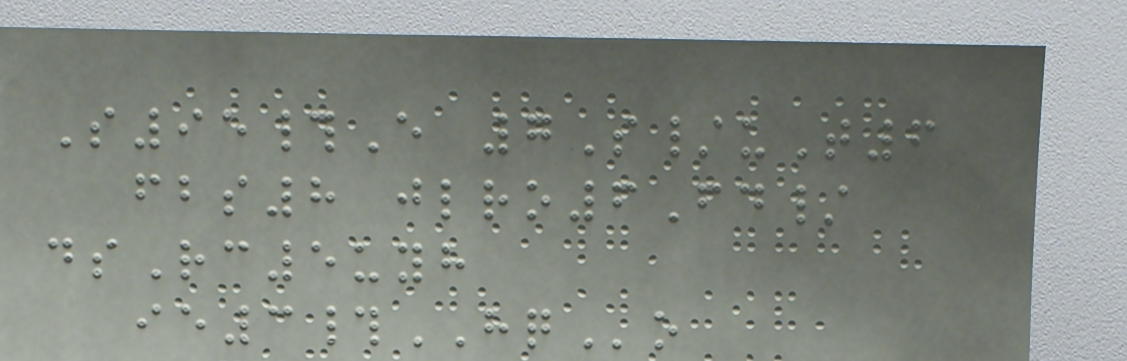S95#E 7S/uT6
fbs8 jlro6Fd/
dsRc5uyh
ie3#HQo
